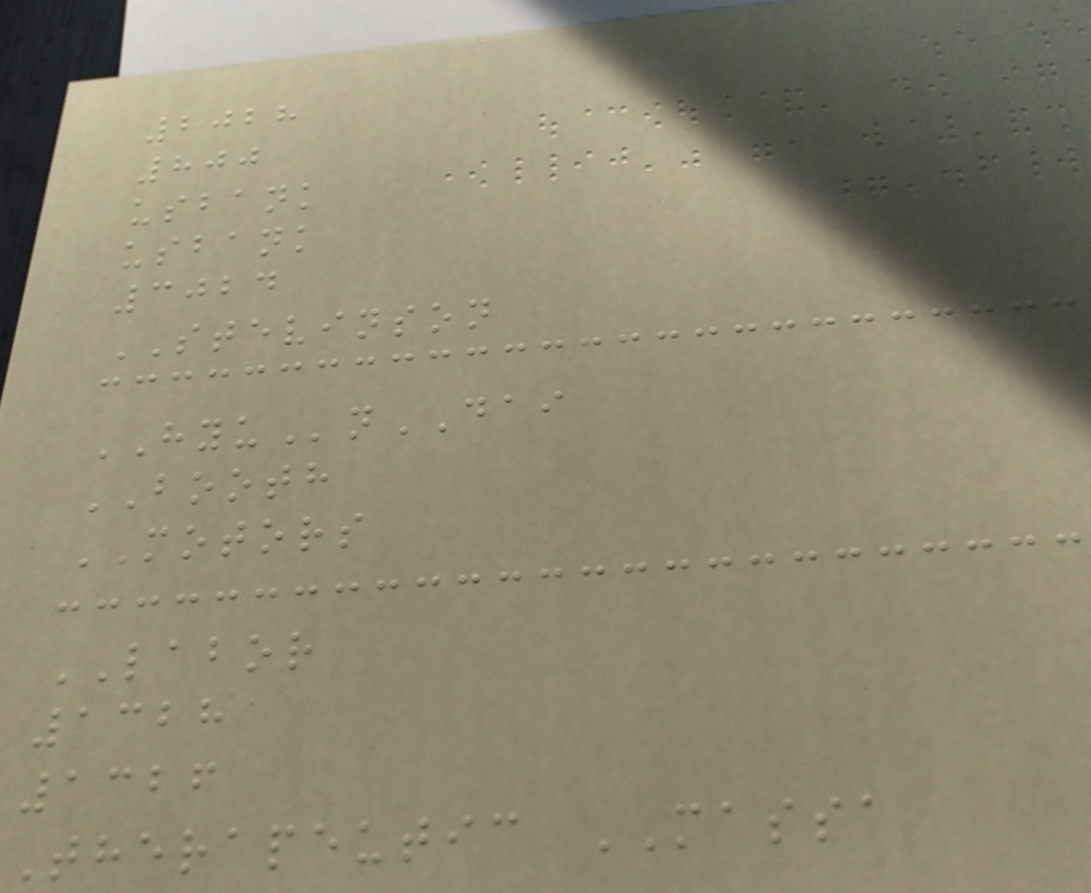2028
800
usbank
usbank
3024
STEVINSON
HYUnDAI
BOOTH
MOTORS
LABOR
1328
1326
Therapeutic MASSA
